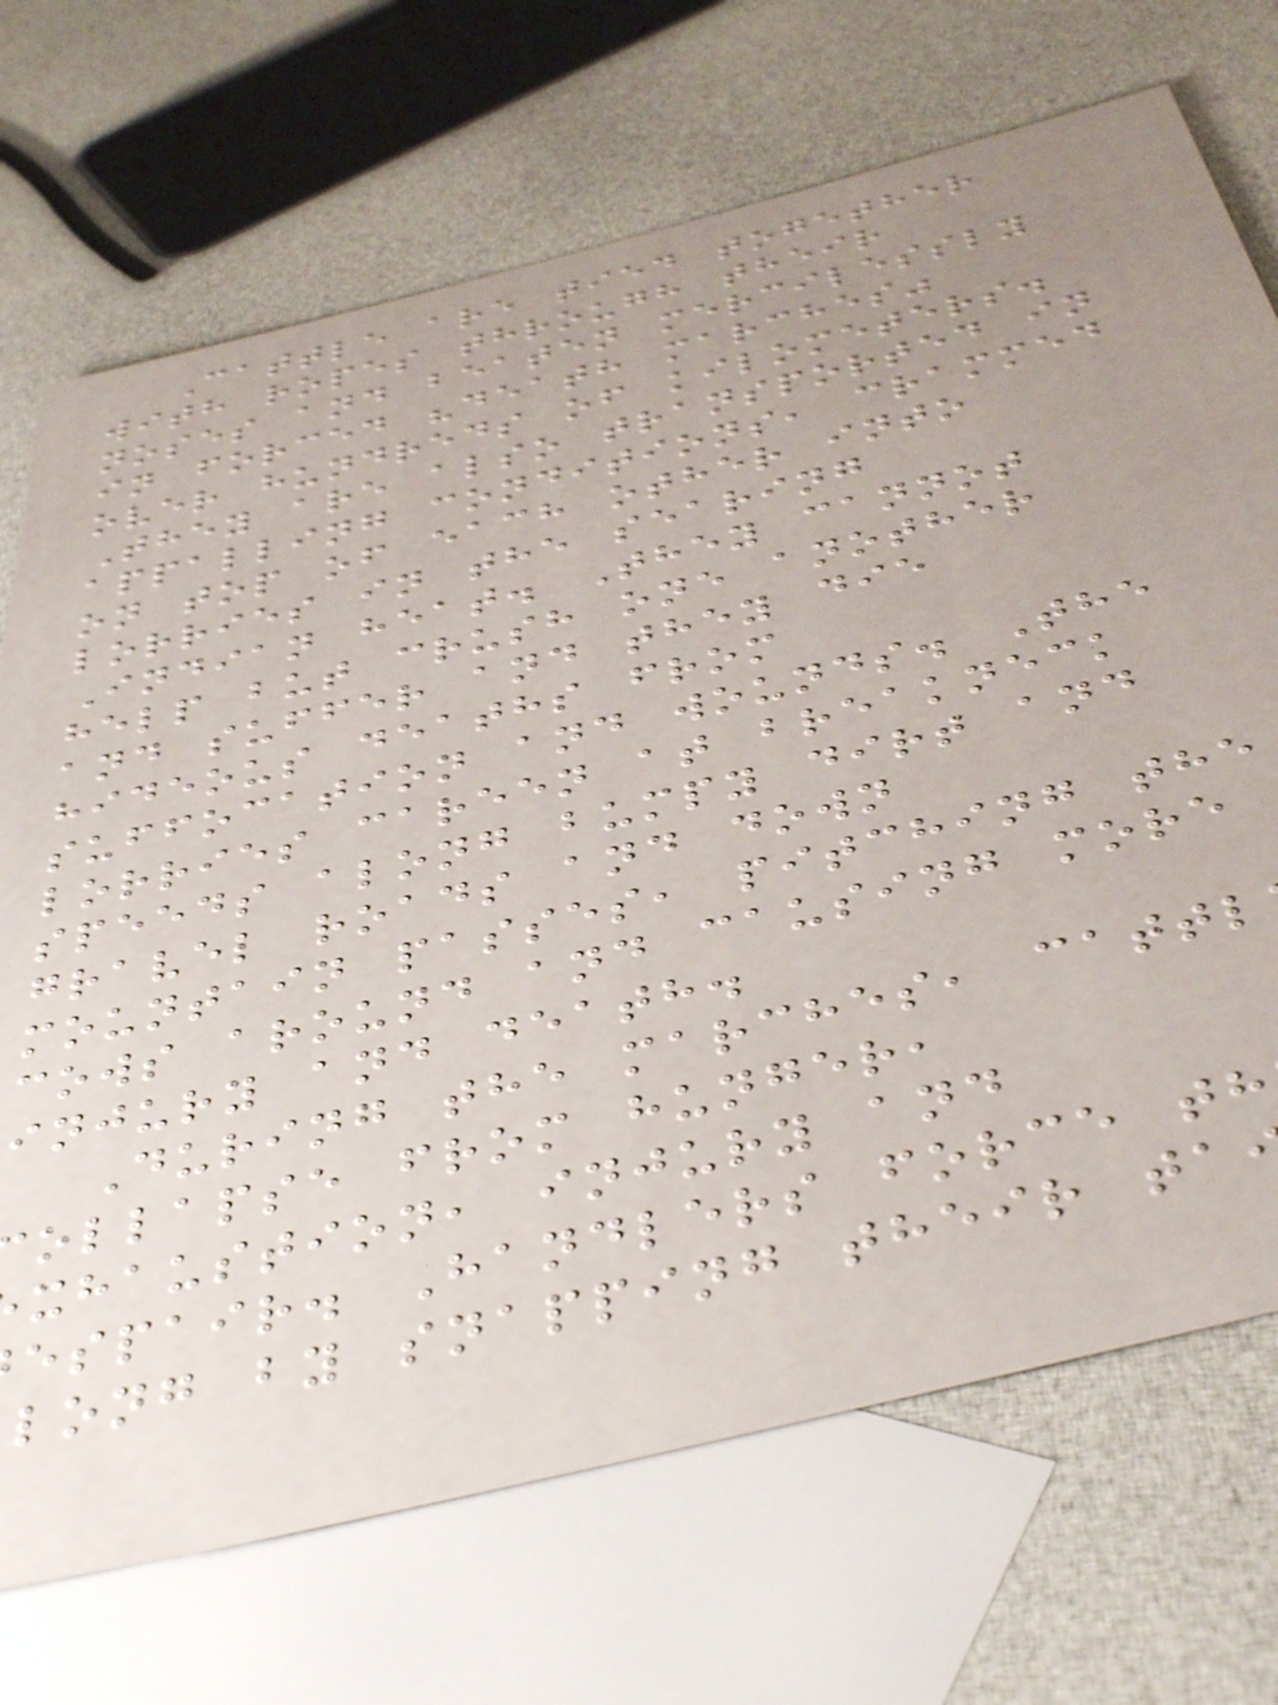Cattle are tied together
with ropes through their
noses and beaten mercilessly
in forced "death marches"
over hundreds of kilometers.
They are also transported in
appalling conditions, crammed
on top of each other into
lorries in the searing
Indian heat. They cannot
help but crush one another
and suffer and they die
hideous deaths from
suffocation and wounds. The
lorries careen at breakneck
speeds along bumpy dirt and
gravel roads and down
mountain passes, pitching the
cows around and causing more
injury and death.
During the marches, cattl
ollapse from hunger,
xhaustion, injury and
espair. Handlers force th
long by snapping their ta
